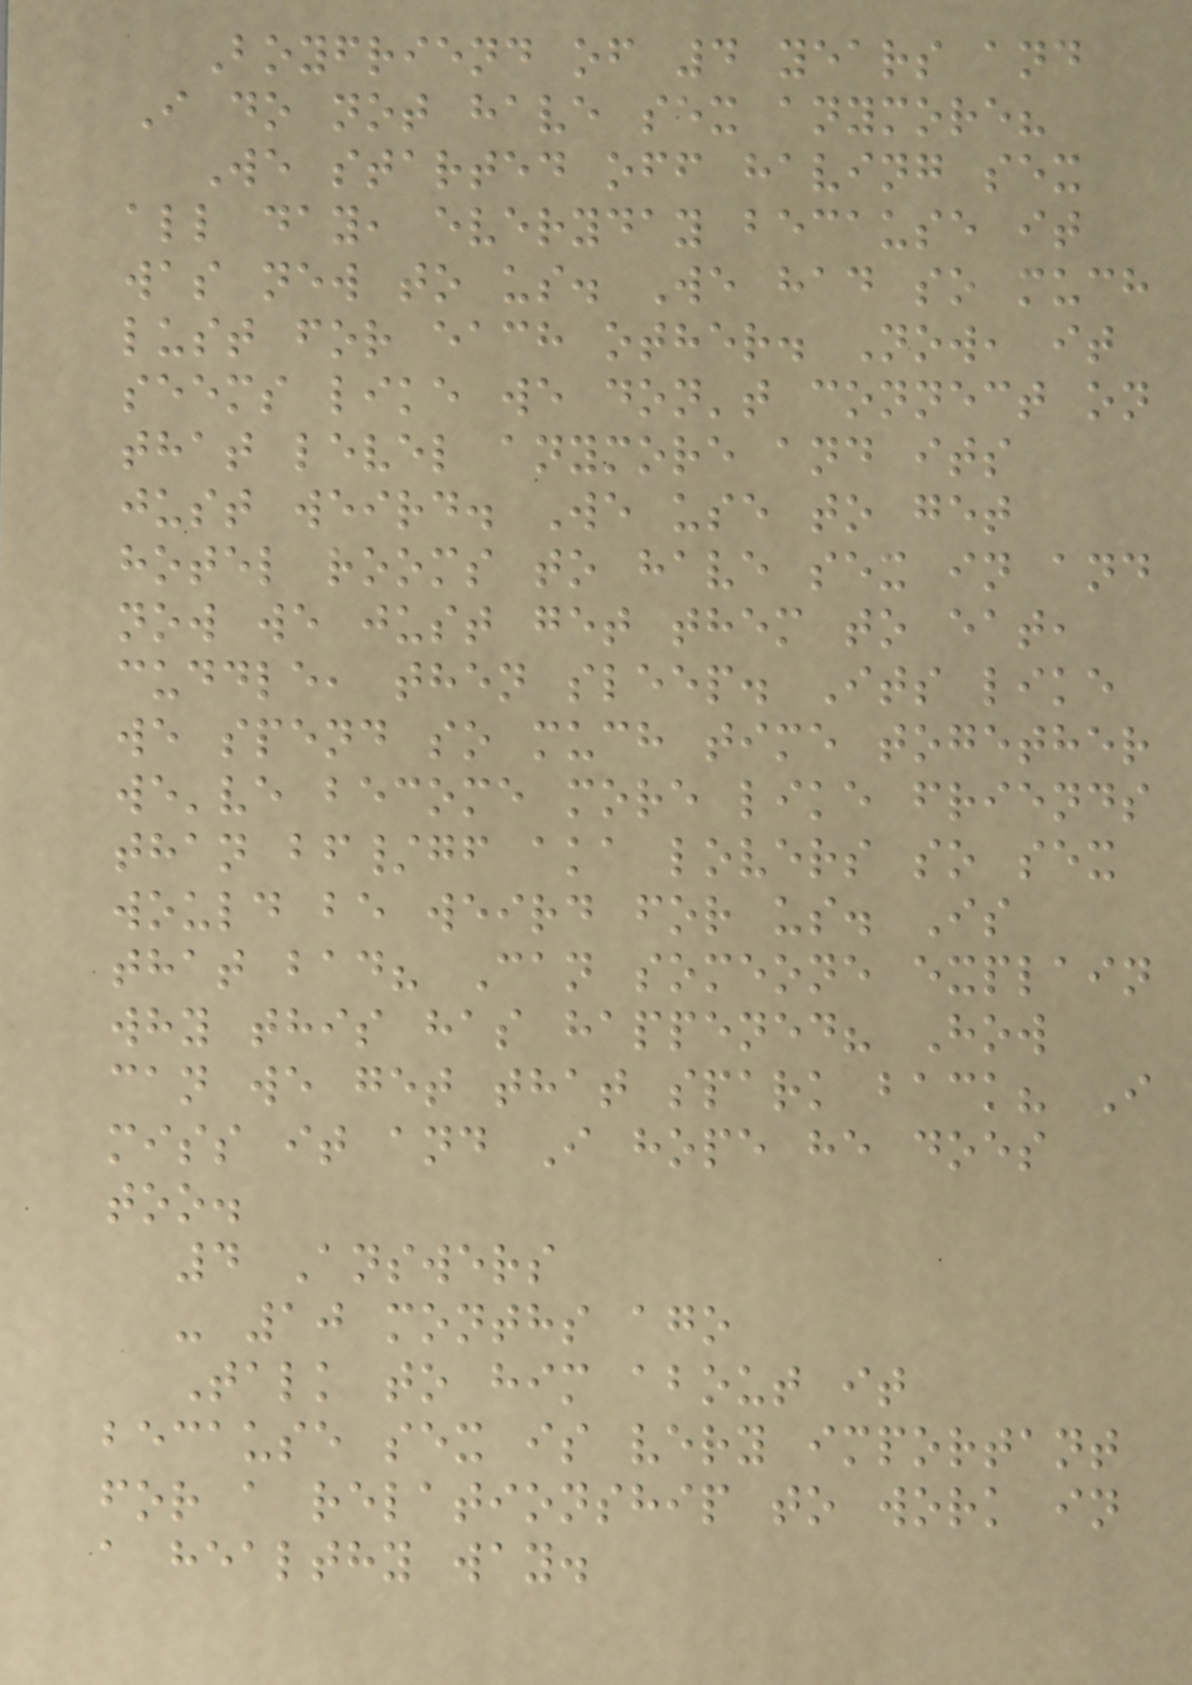Boyfriend of 4 years and
I do not have sex anymore?
We started off having sex
all day, everyday because it
was new to us. We had so much
lust for each other. Now, it
seems like we don't connect on
that level anymore and its
just weird. We use to get
hotel rooms to have sex in and
now we just get them to eat,
cuddle, then sleep. Its like
we spend so much time together
we've become more like friends
than bf/gf aka lovers so sex
would be weird for us. Is
that bad? Can someone explain
why this has happened? How
can we get that spark back? I
miss it and I hope he does
too.
4 Answers
- 10 months ago
Talk to him about it
because sex is very important
for a relationship to work in
a healthy way.
